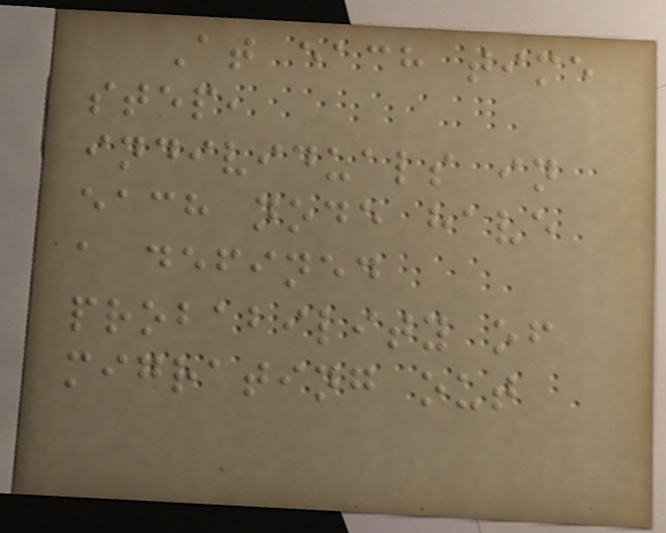At each time
step,
individuals in
each node have
a defined
probability of
migrating out
